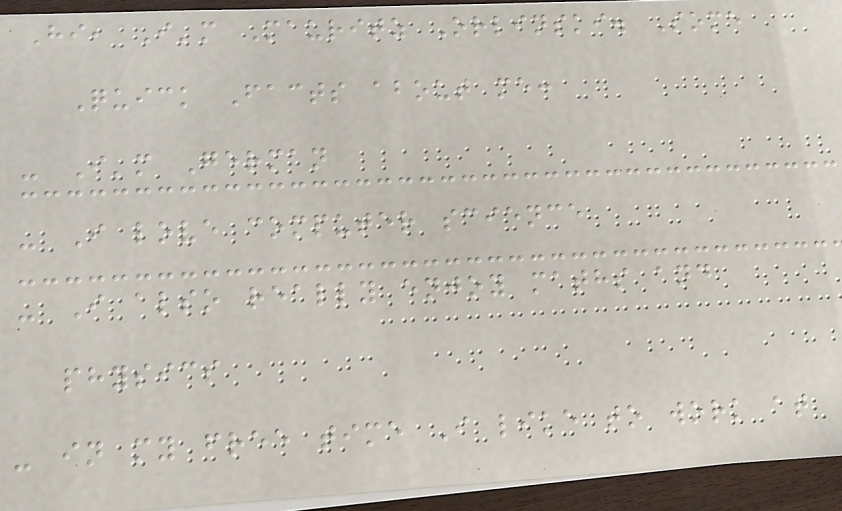Hi, I'm Mauritz Orlinski. Some
Quick Facts about me:
- I'm German
- I love computer science
- I also really enjoy maths and
physics
- in my free time I like to work at
